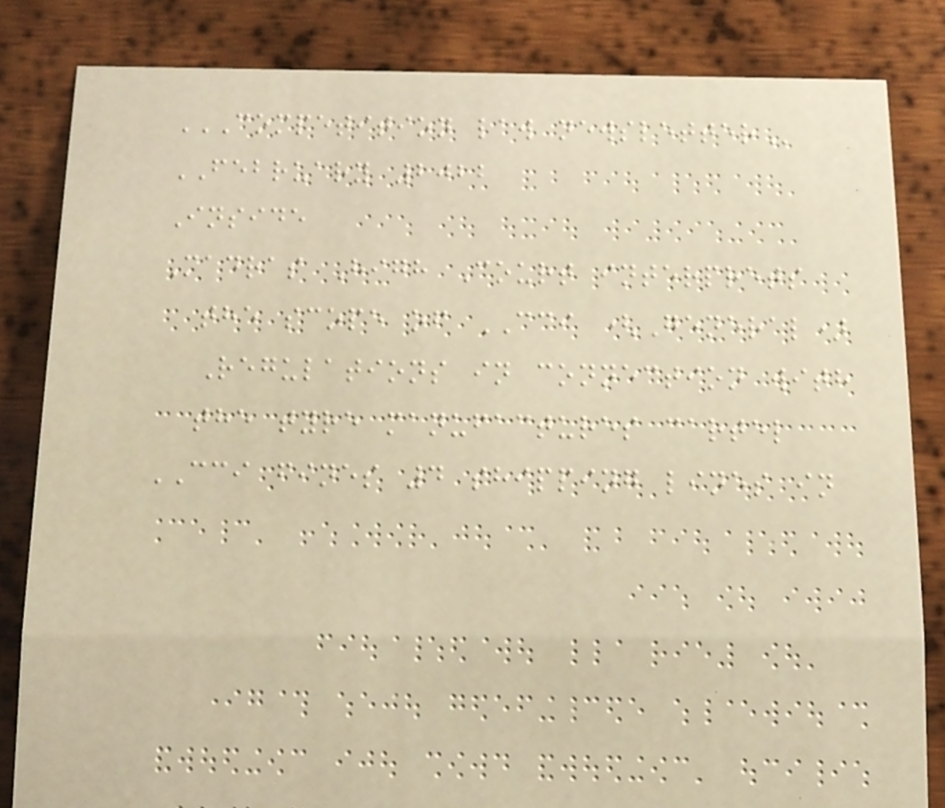COMPETITION LAW NEWSLETTER
FEBRUARY 2022
Inside
Madras High Court interprets
the scope of CCI (General)
Regulations in connection with
the tyre manufactures cartel
CCI fines 4 shipping lines in
